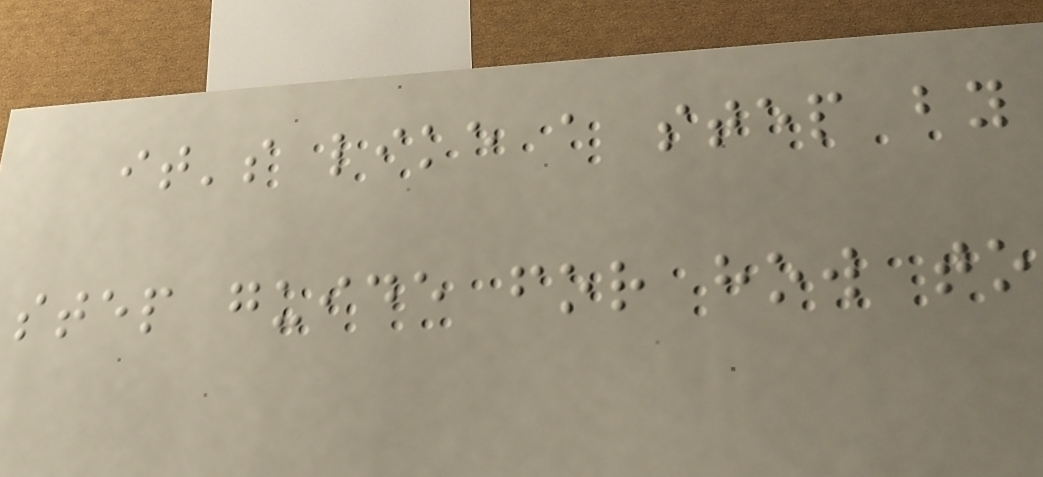it's like a step by
step guide for how to
